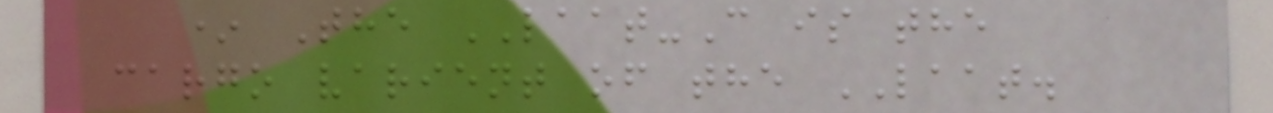* The LAAT-C is the
cargo varient of the LAAT.
